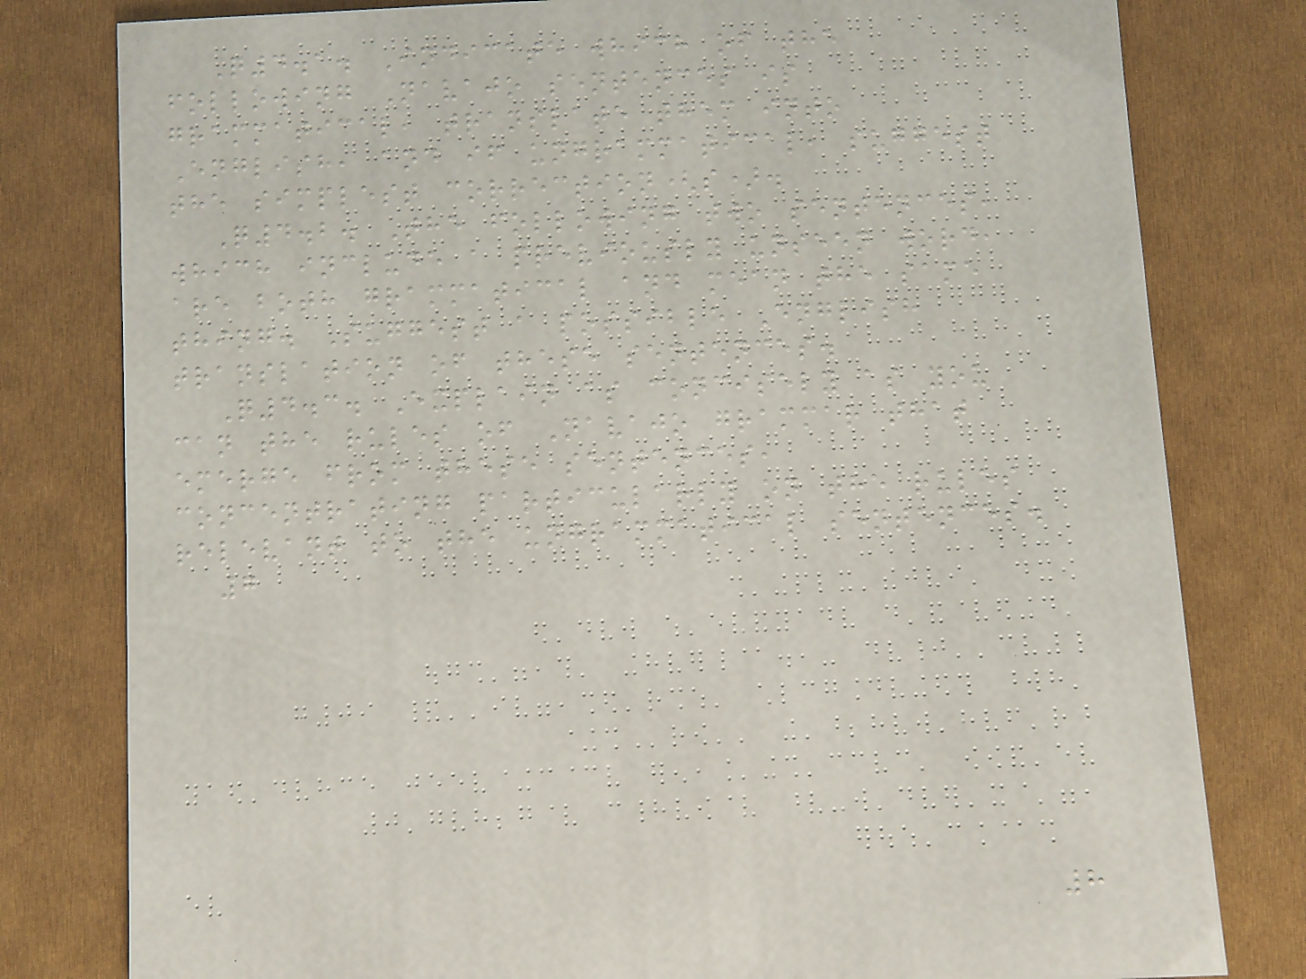Q4.1. Indicate which of the
following Navajo sentences is
grammatical, translate them into
English, and if ungrammatical, suggest
the simplest correction(s).
Q4.2. The following two sentences,
which include a previously unseen word,
are both grammatical and mean the same
thing. Suggest a possible English
translation of these sentences.
Q4.3. Explain as concisely as you
can the rules of Navajo grammar that
emerge from these sentences,
concentrating particularly on the rules
relevant to the ungrammatical sentences.
7
8
